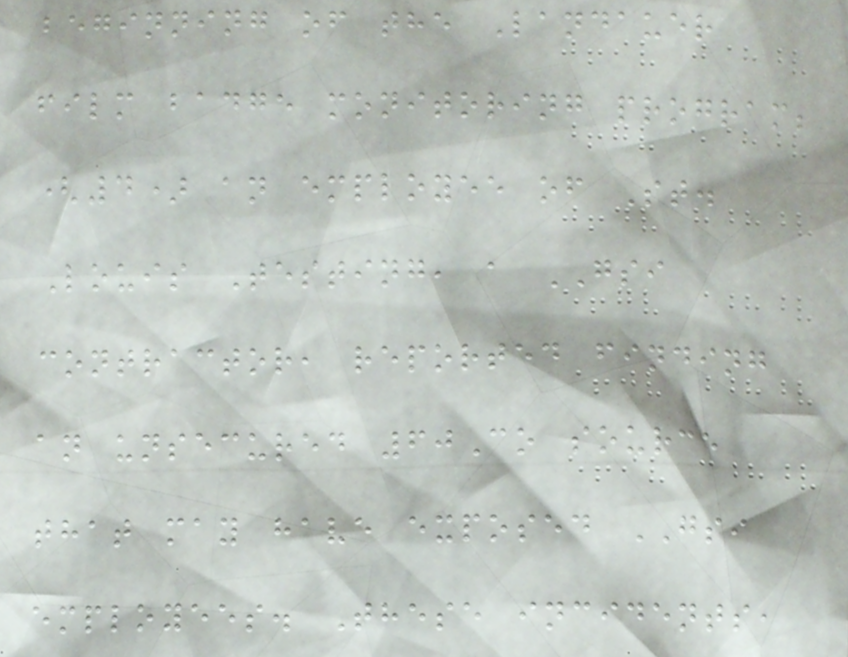beginning of the Landauer
film badge monitoring program;
(4) an employee of St.
Louis Testing, a GSI
contractor, reported finding
an unsecured 60Co source
that may have exposed GSI
employees. These incidents,
